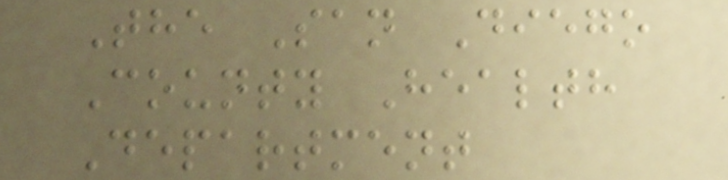The San Diego
County Health
Department
